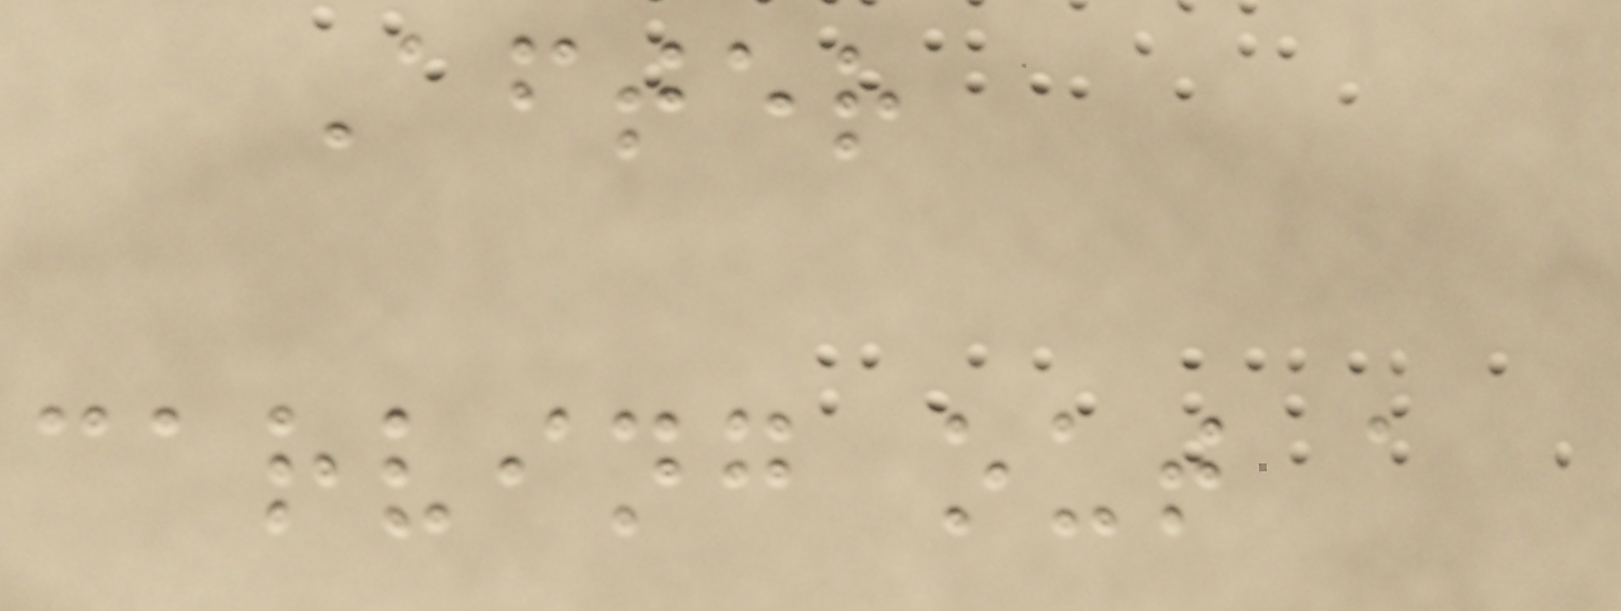After
carving out a
